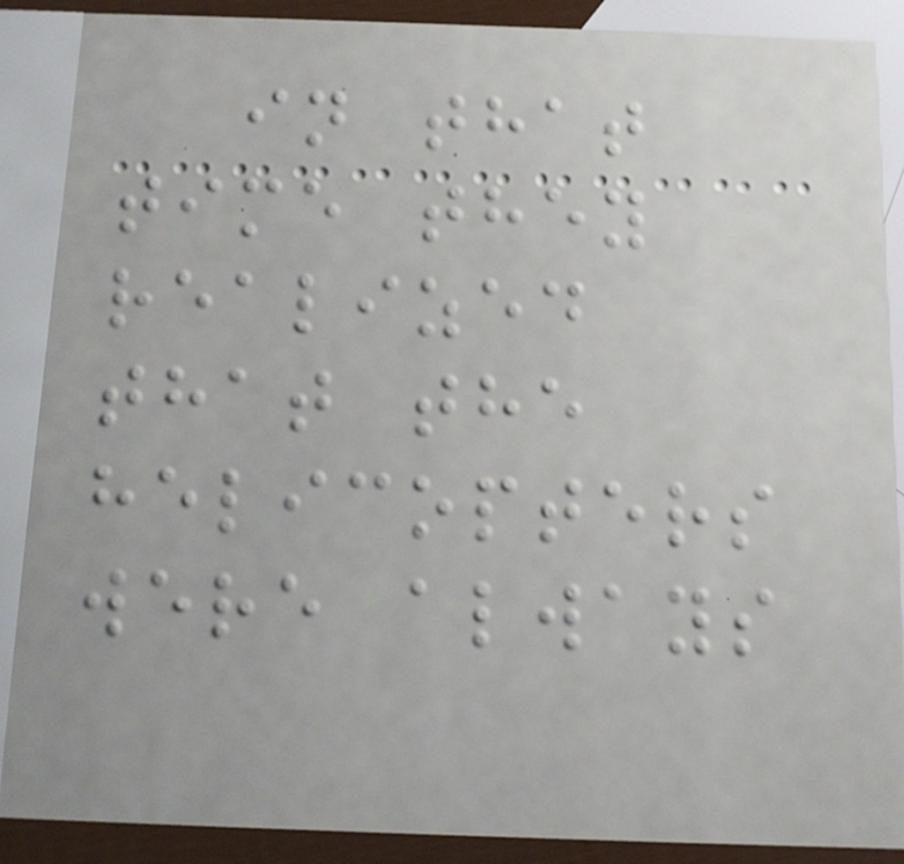in that
time they
realized
that the
helicopters
were always
